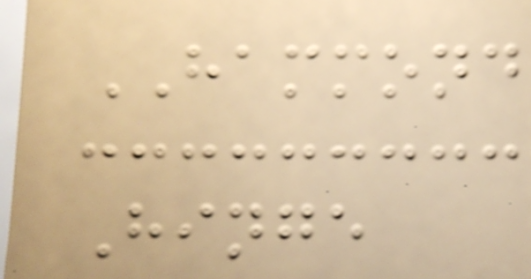HAMMOND
Hinge
